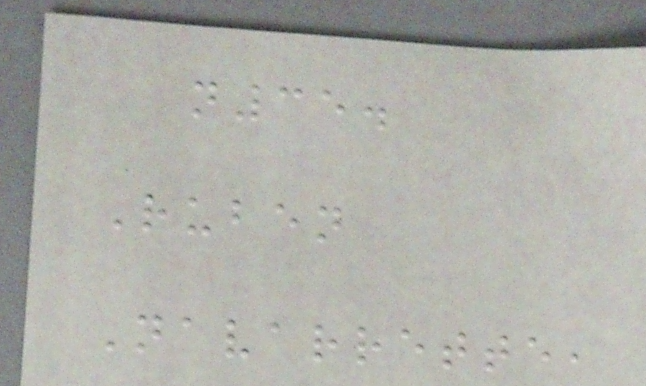n35.
Ruben
Navarrette,
